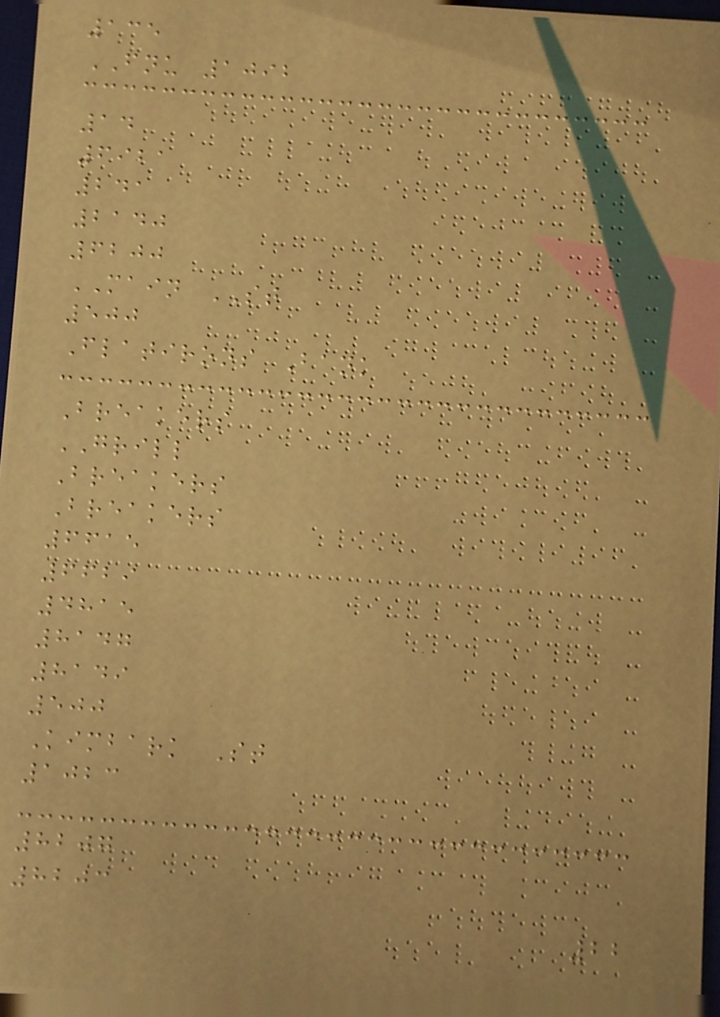135
FNU 1092
14
6921
241
2140
6200
MAIN ST
500
Flatirons Bank
Breakers
GRILL
Breakers
Breakers
6615
6629
4815
8147
8149
500
Kimbark St
1023
8207
8203
22
